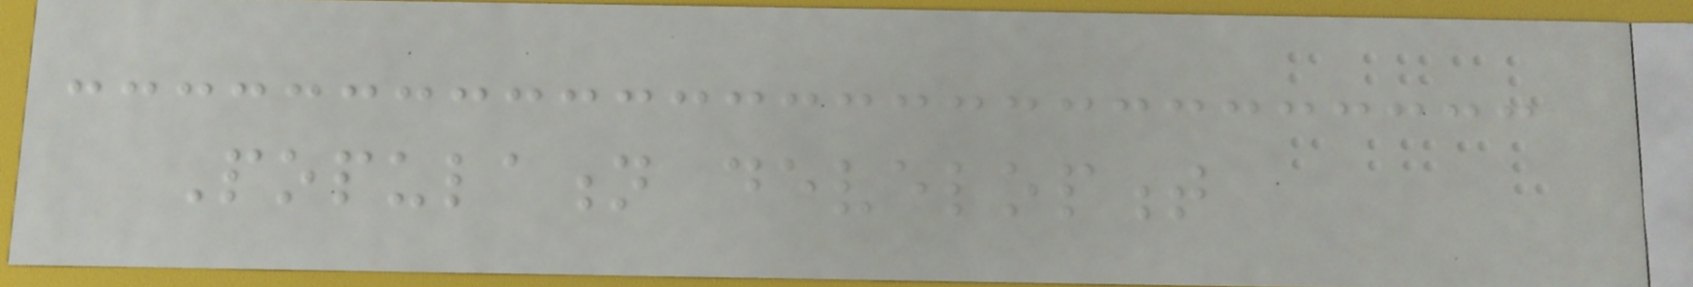Population development
